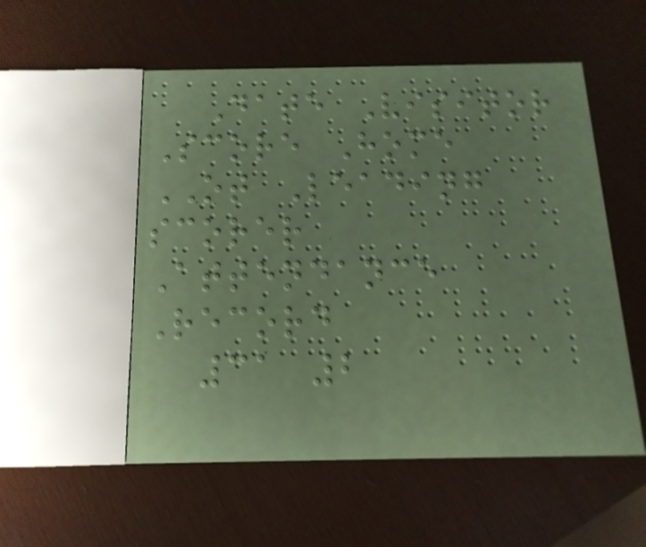Date Visitor
Score Home
OT Leading
scorer
Attendance
Record
31 2
